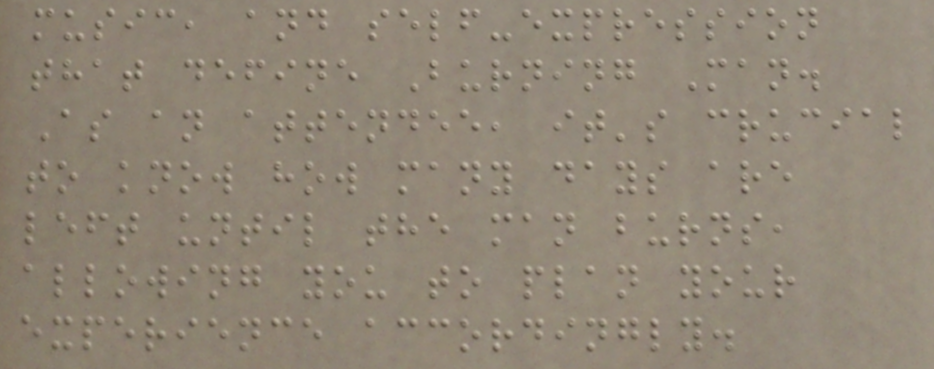music, and self-expression
that define Burning Man.
As an attendee, it's crucial
to know how many days are
left until the man burns,
allowing you to plan your
experience accordingly.
